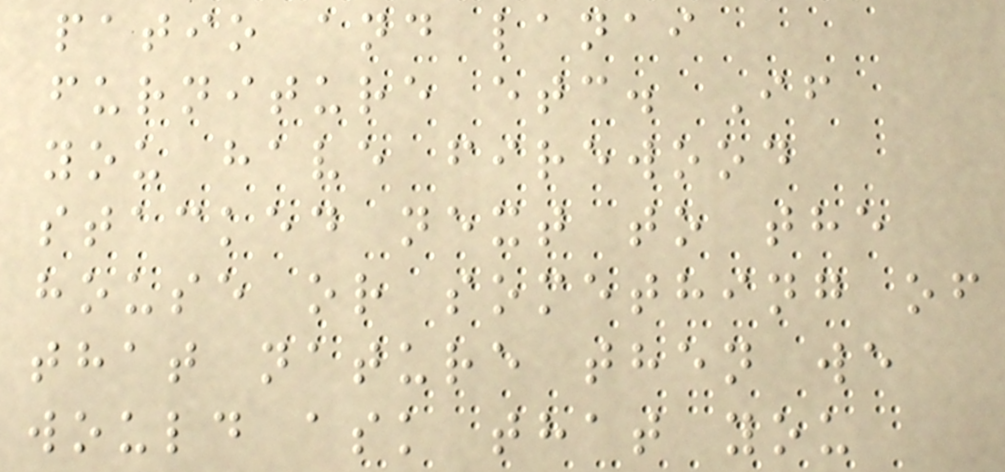patio and lanai
furniture etc. If
you have firewood
stacked next to the
house or something of
that nature then we
would ask that you
